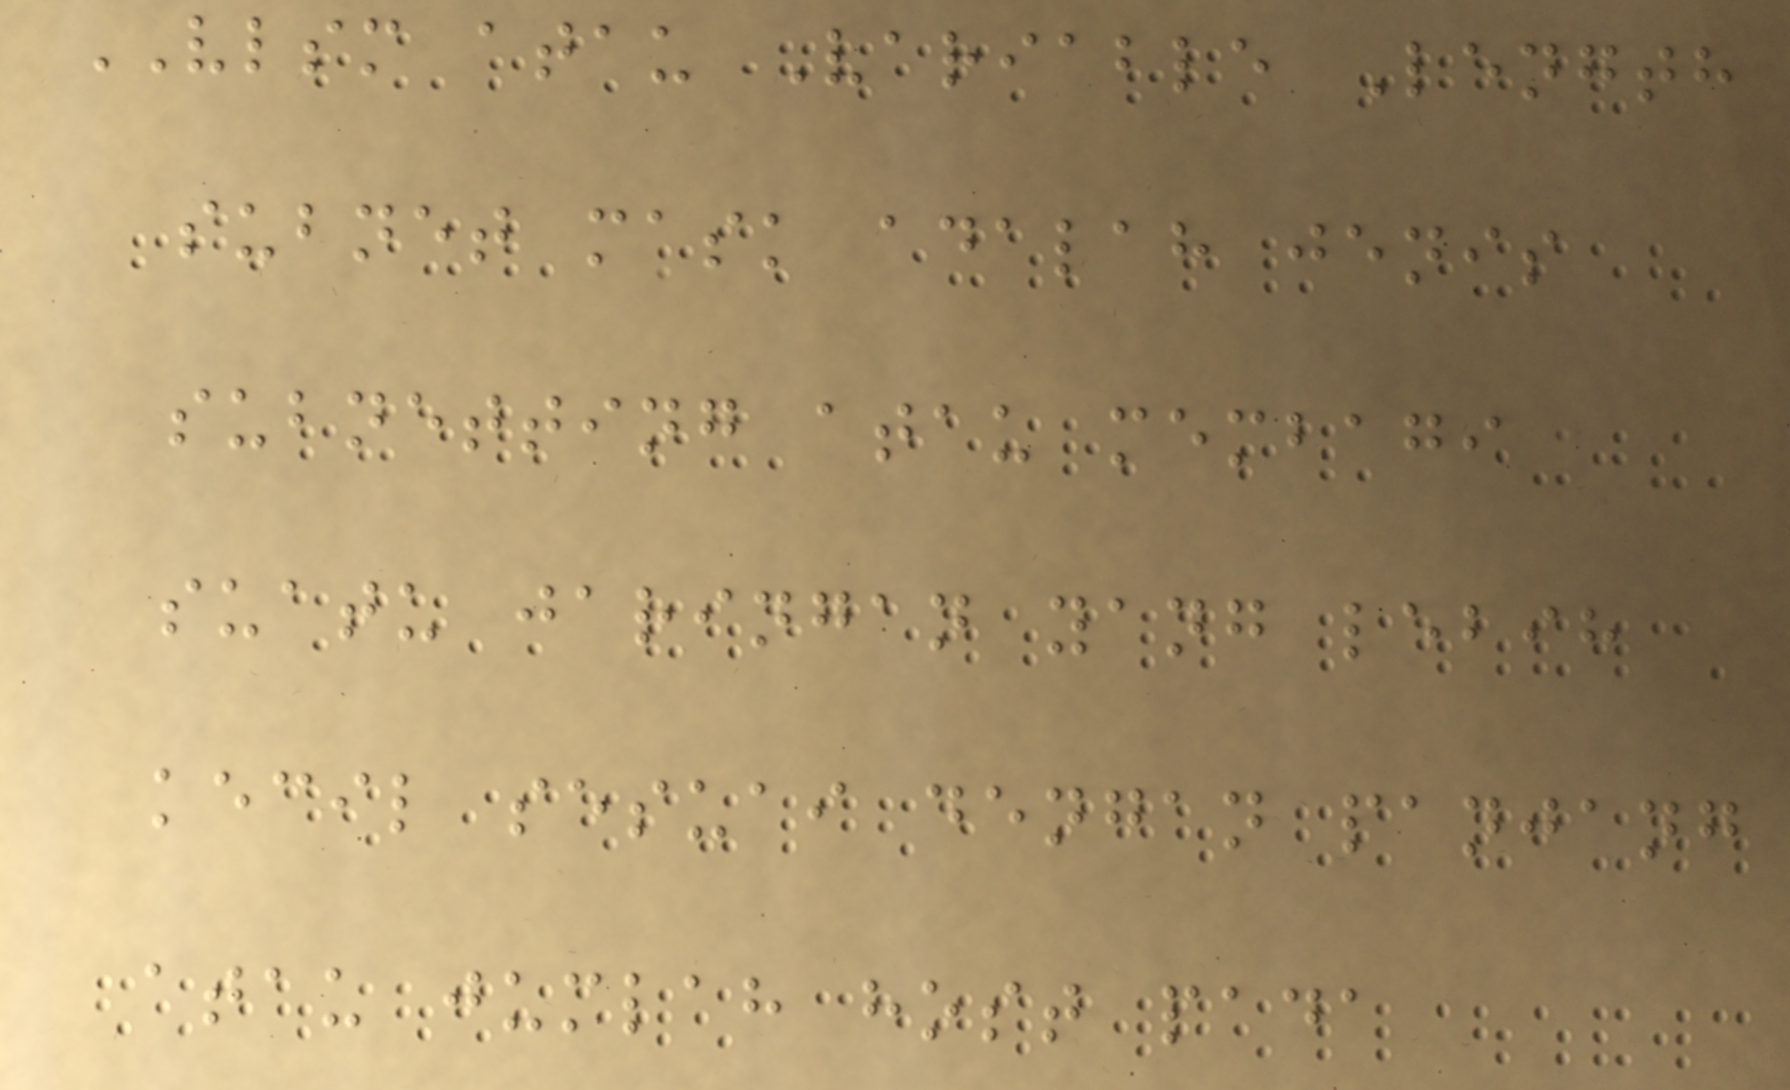VLSM atau Variable Length
subnet mask adalah jenis
subnetting atau membagi
suatu jaringan yang lebih
kecil sesuai dengan panjang
atau jumlah host pada
